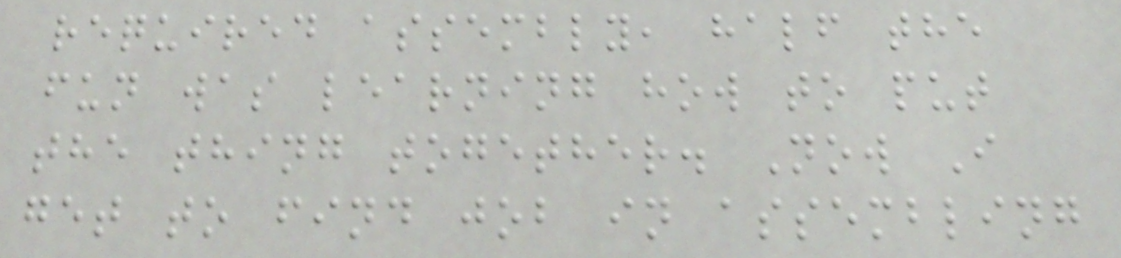required assembly, half the
fun was learning how to put
the thing together. Now I
get to find job in assembling
